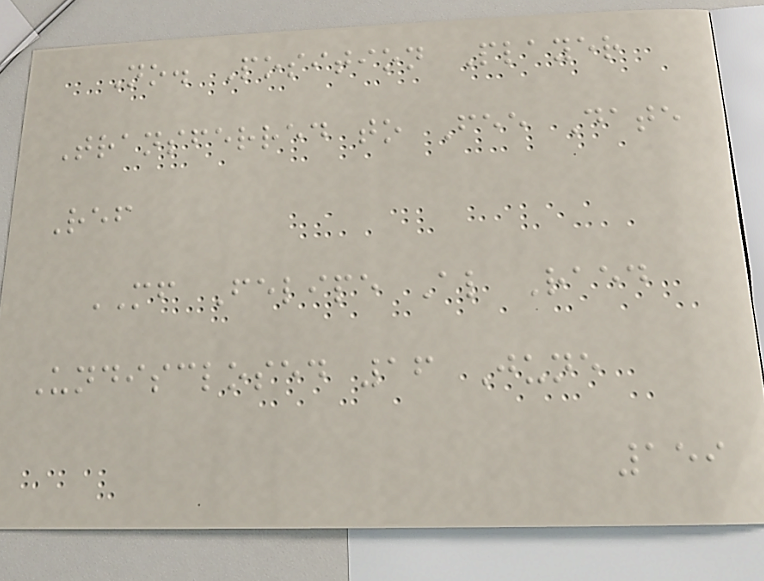No. Position Player
Transferred to Fee Date
Ref
MF Felipe Al Raed
Undisclosed 16 June
159
